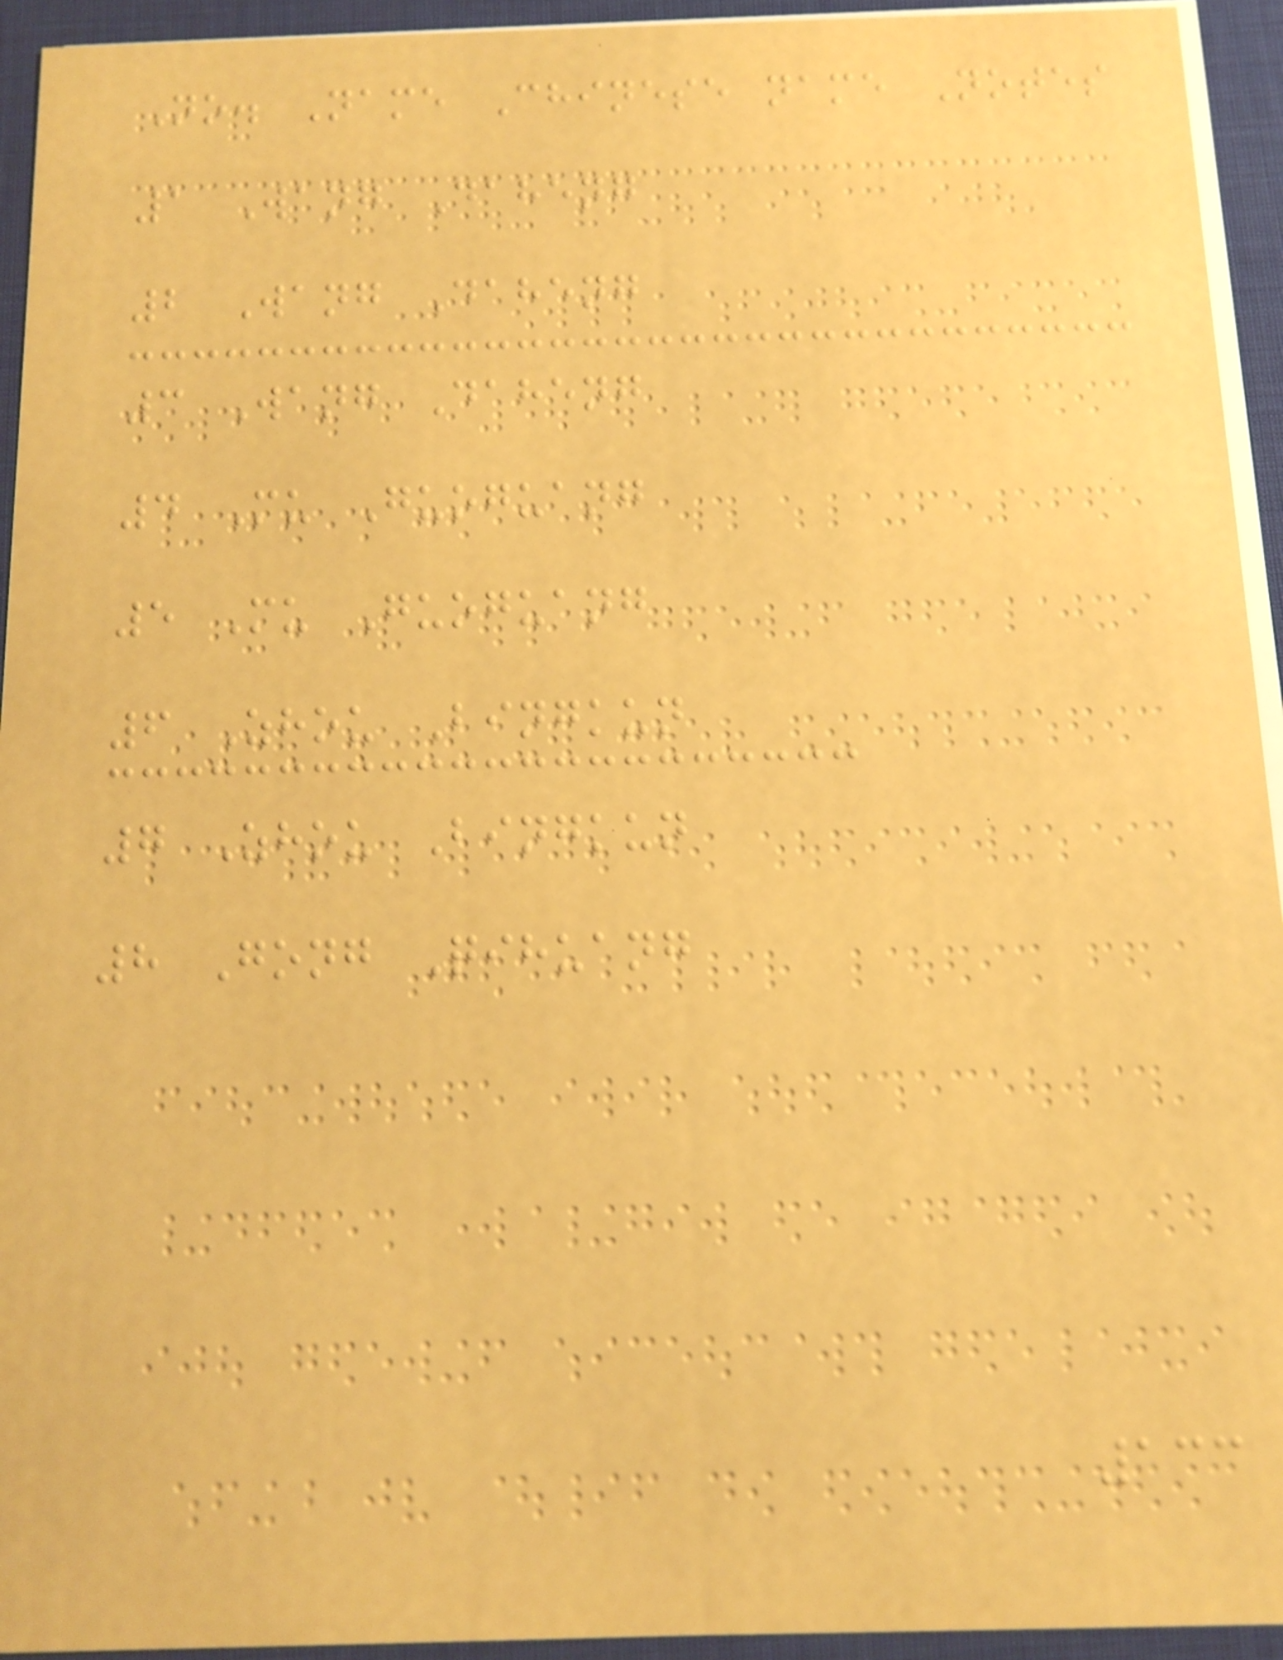No. Name Chinese name Notes
1 Wang Daheng
2 Wang Daheng
3 Wang Daheng
4 Mu Guoguang
5 Mu Guoguang
6 Zhou Bingkun
7 Zhou Bingkun
8 Gong Qihuang
133
